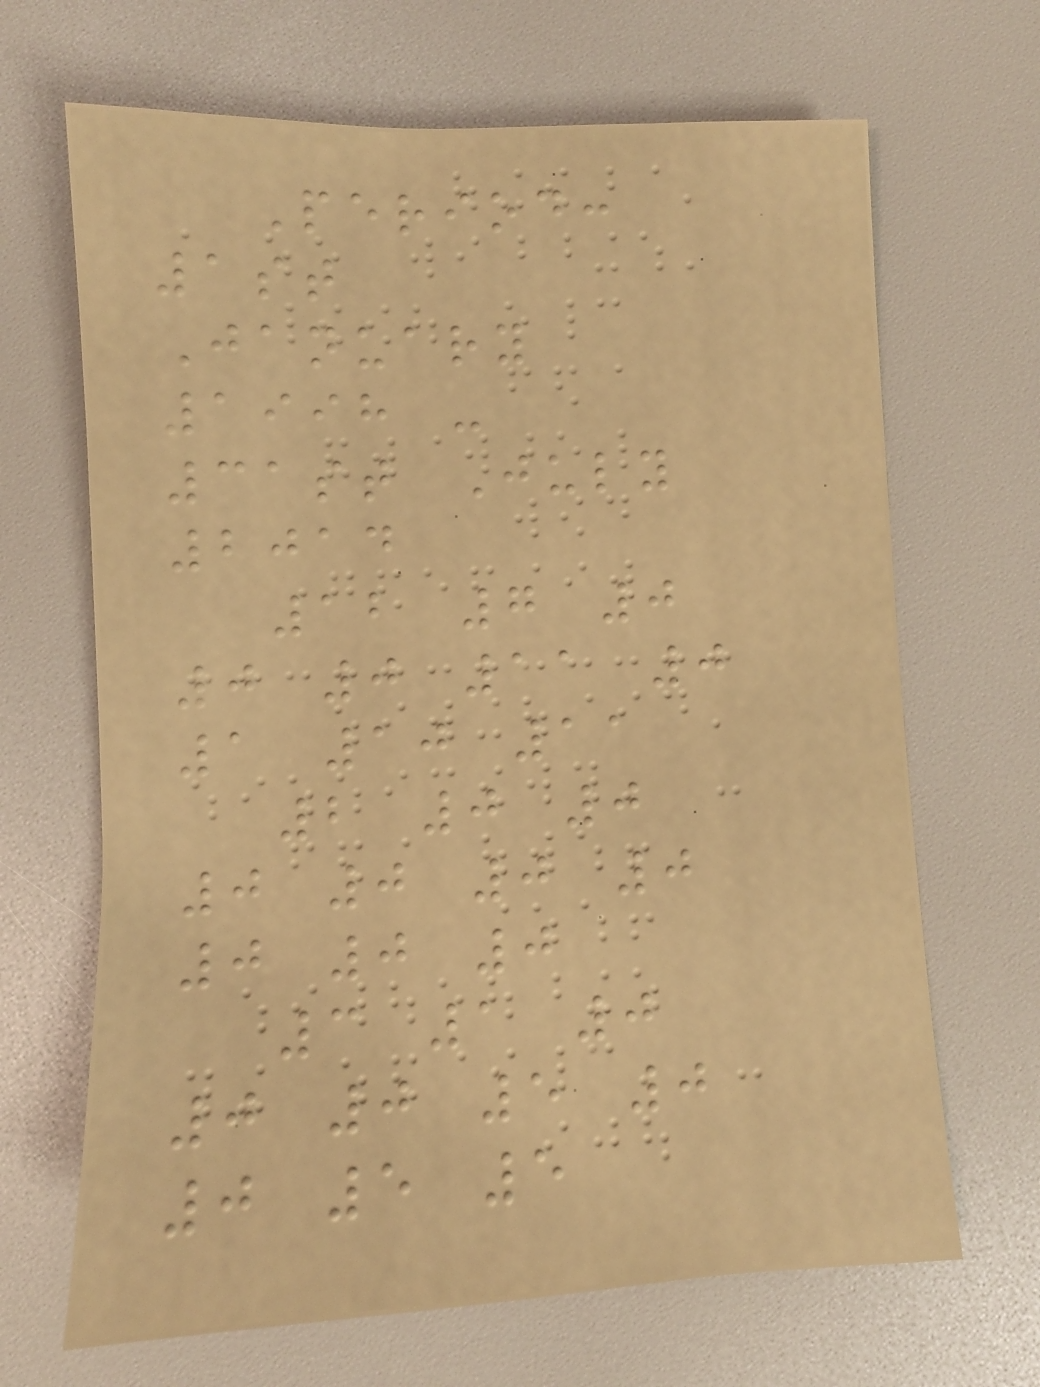Period:
1st
January
1998 -
31st July
2014
12 7 0
0 0 11 0
1 10 11
2 0 0
0 0 0 0
0 0 0
3 1 0
0 0 5 0
0 5 5
